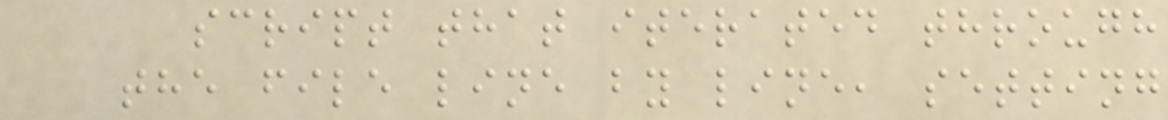script that iterated through
the file line by line, setting
